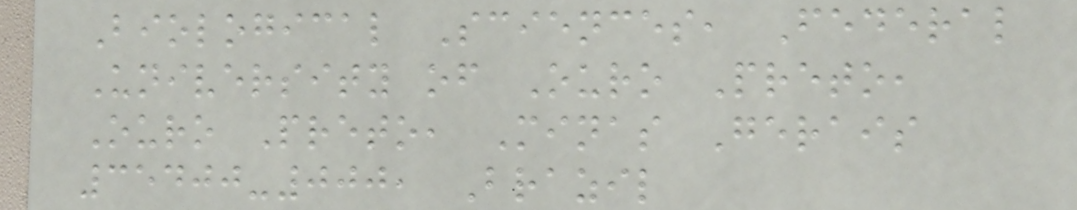Biological Sciences, Federal
University of Ouro Preto,
Ouro Preto, Minas Gerais
35400-000, Brazil
